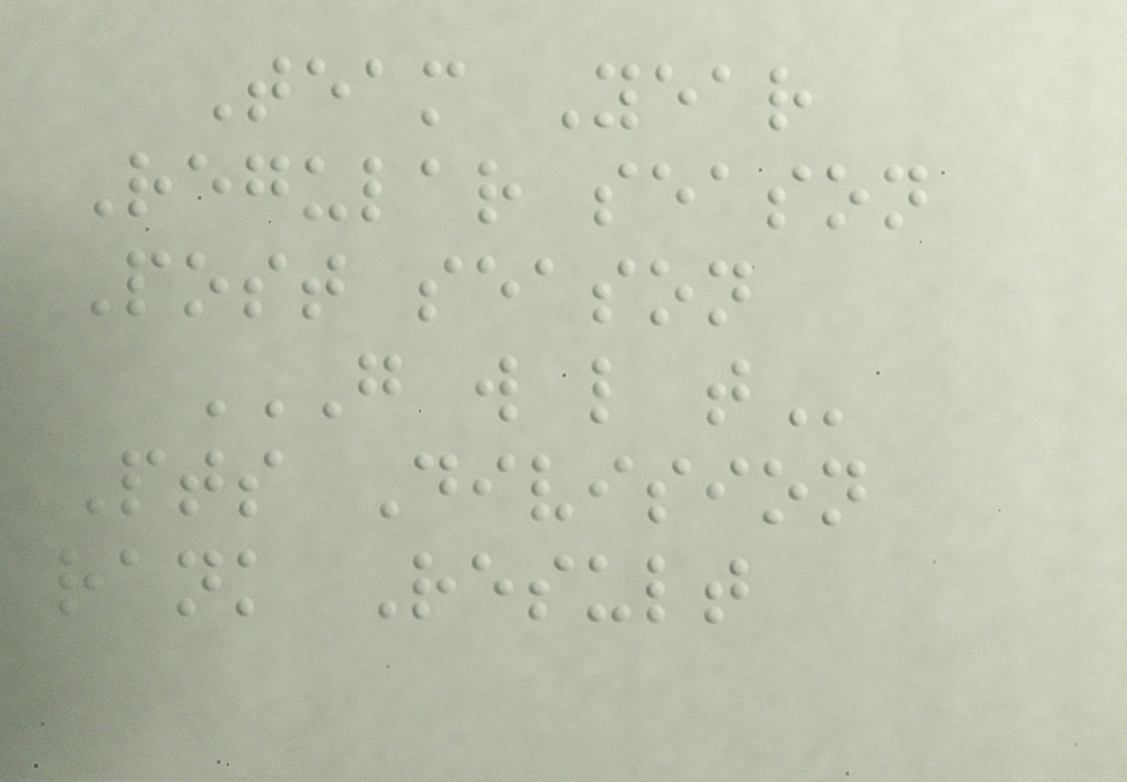Team Year
Regular season
Post season
G W L T
Pts Division
rank Result
